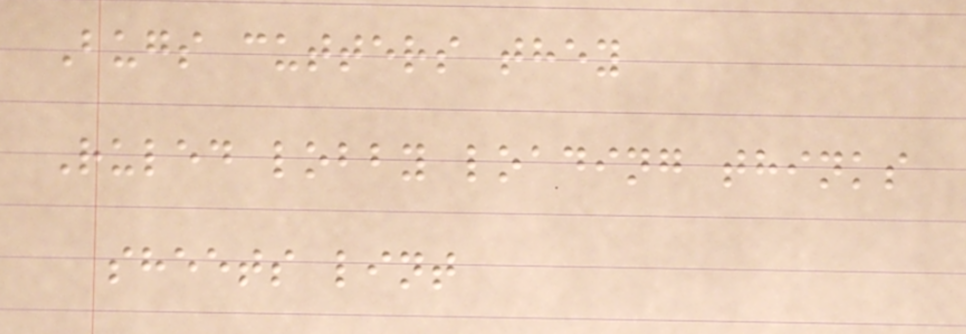Bugs cutters they
Ruled lobby loading thinks
sheets lint
